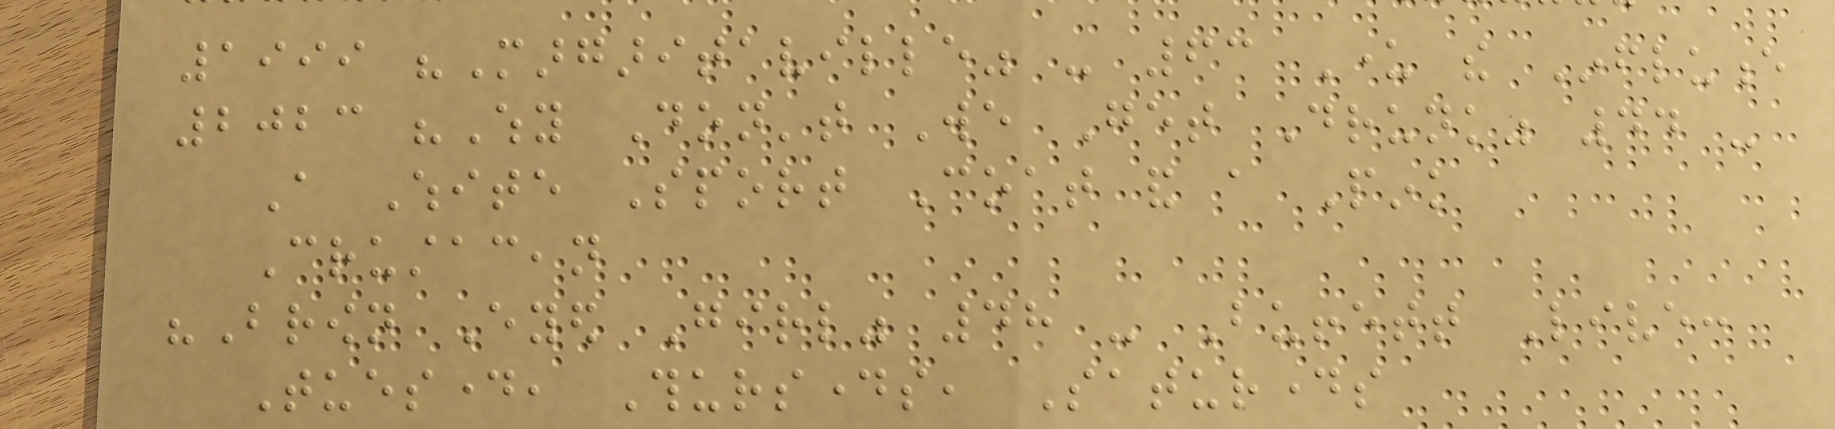1999 "Margaritaville" - 63 Under the Influence
2023 "Why Don't We Get Drunk" 44 -
A White Sport Coat and a Pink
Crustacean
"Brown Eyed Girl" 48 - Buffett Live:
Tuesday, Thursdays, Saturdays
